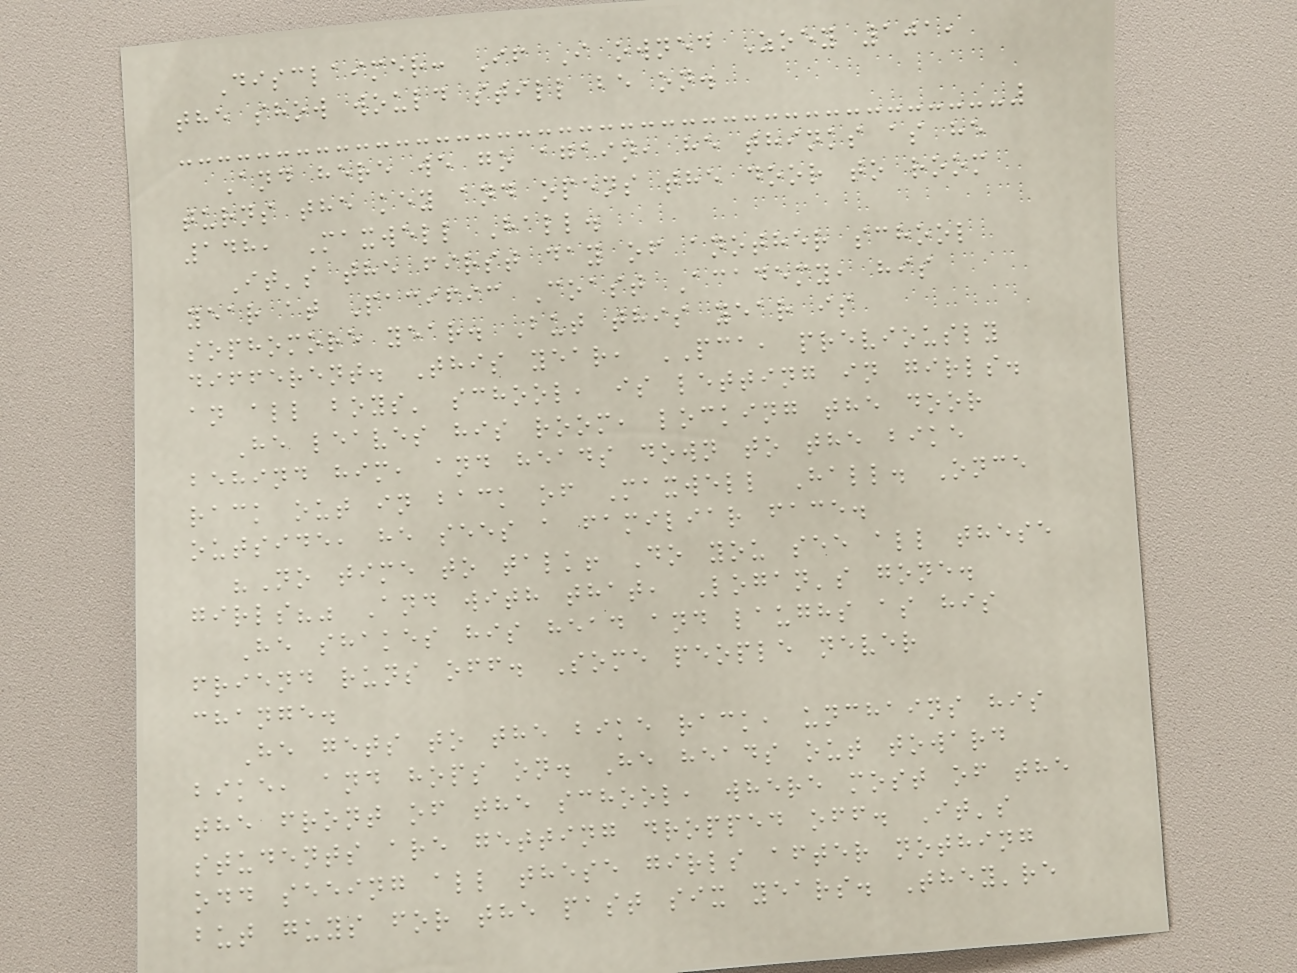Disclaimer: If I owned Zoey 101,
the show would still be on.
And here we go again, he thinks as he
turns the key and opens the door to room
148, Maxwell Hall.
It's the first day of another school
year at Pacific Coast Academy, his
sophomore year. But this year is
different. This year, PCA, previously
an all boys' school, is letting in girls.
He leaves his room, locking the door
behind him, and heads down to the bike
rack out in back of Maxwell Hall. Once
outside, he sees a familiar face.
"No time to talk! Do you see all these
girls?" And with that, Logan's gone.
He shakes his head and laughs as his
friend runs off. Some people never
change.
He gets to the bike rack, unchains his
bike, and hops on. He heads out toward
the front of the school, where most of the
students are getting dropped off. It's
odd seeing all these girls after nothing
but guys for the past six years. They're
